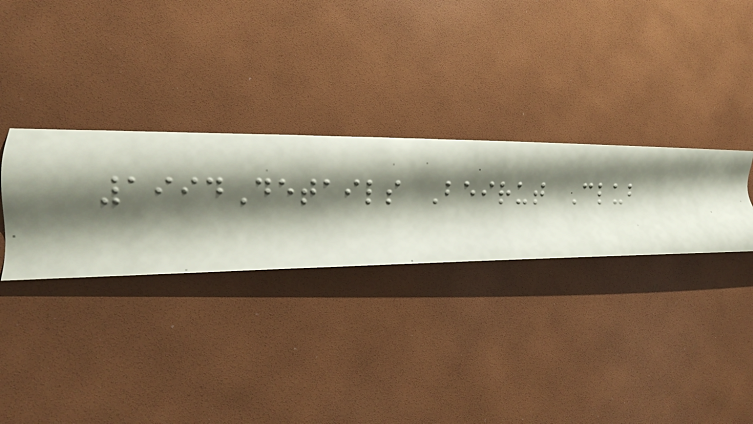1994Details Beirut Club
